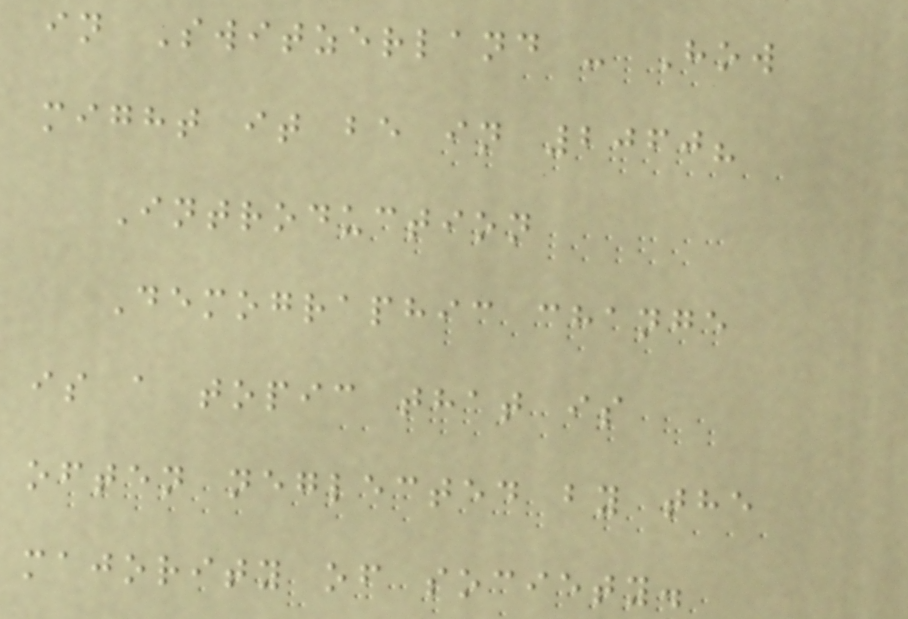in Switzerland - How
might it be in 2060?
Introduction
Demographic change
is a topic that is
often neglected by the
majority of society.
